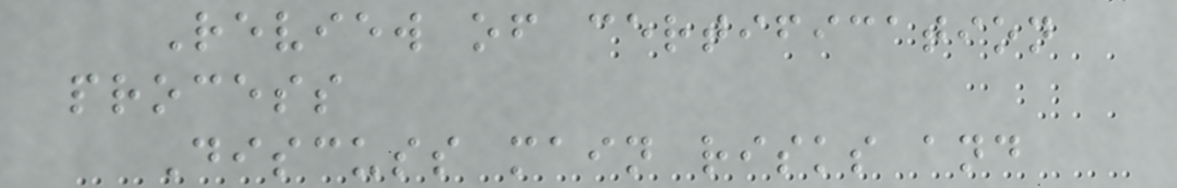Review of certification
process
Discuss main risks and
